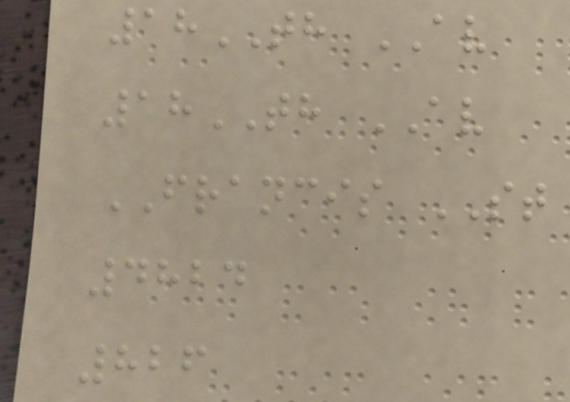18TH AV
18TH AV
FRANCIS ST
4824
826
